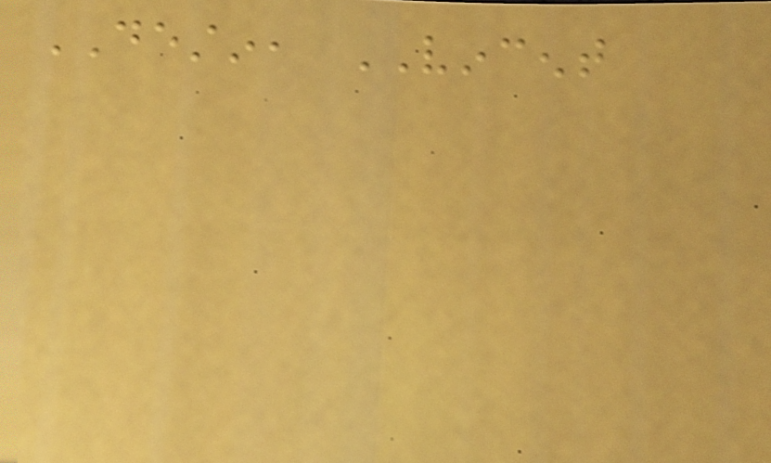DESTIN, VINCENT
